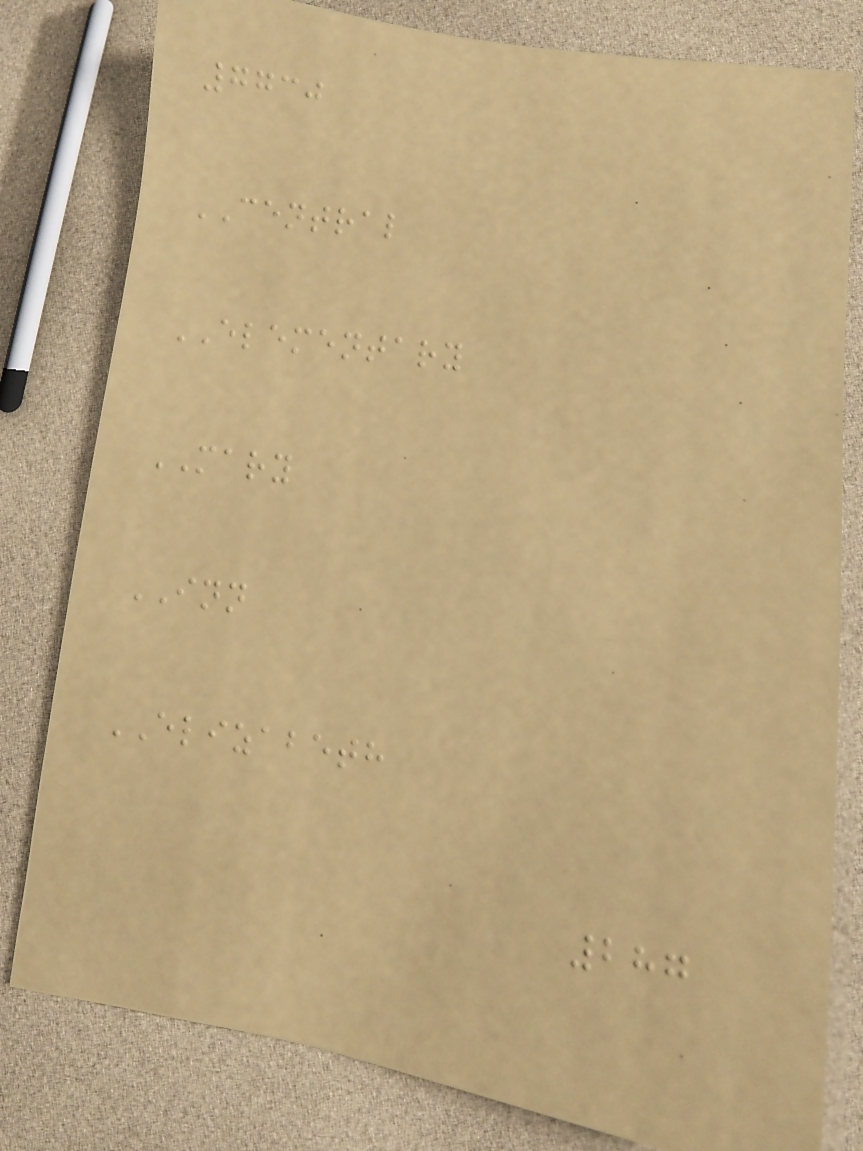7730
CENTRAL
ELEMENTARY
MARY
INN
ELIZABETH
287
